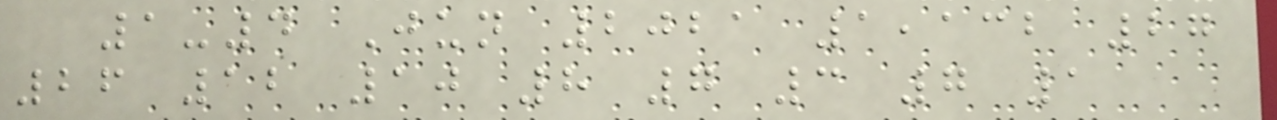1-4 Jun 2021 1,132 27
26 12 10 8 7 3 7 1
